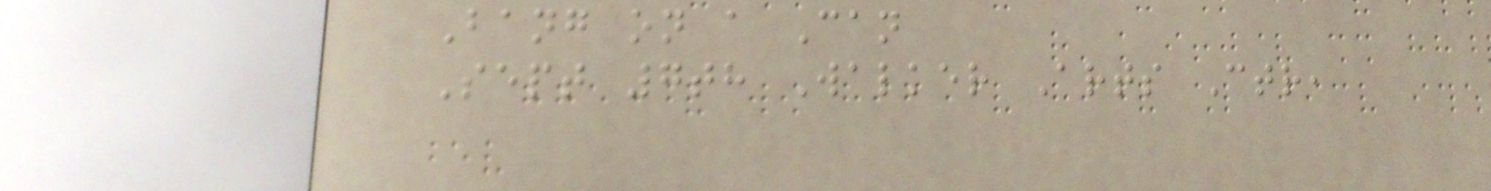Bang on a Can
Sept 7th Walker Arts Ctr,
